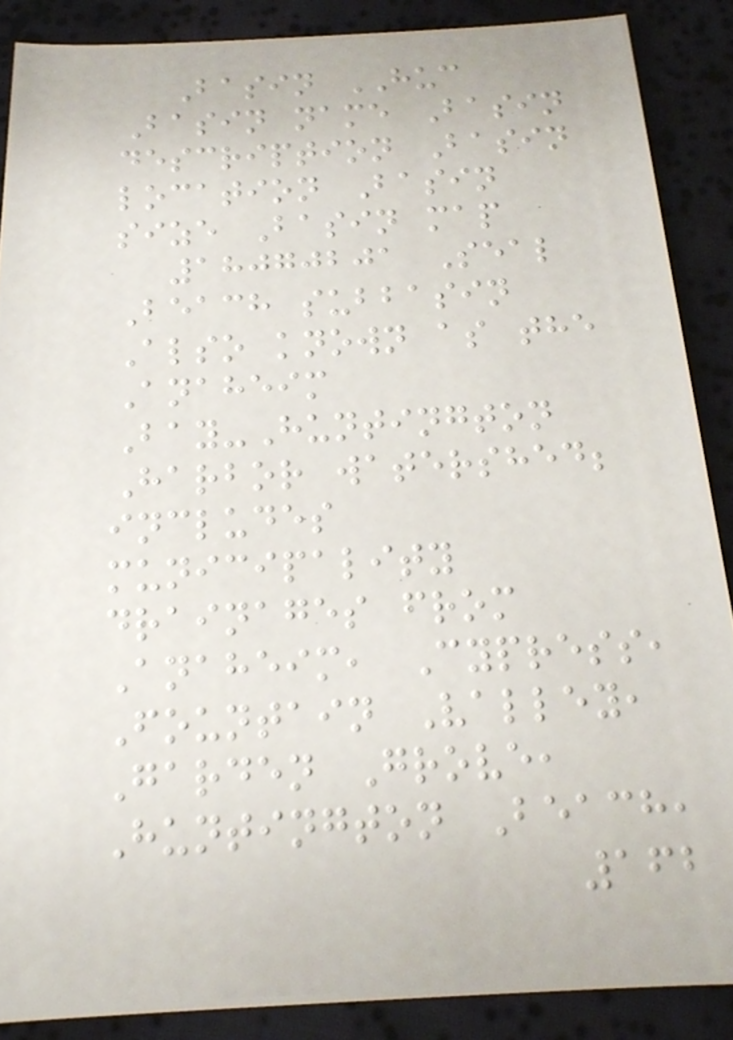Basin HUC
Basin name Basin
description Basin
location Basin
size Basin map
18070201 Seal
Beach subbasin
Also known as the
Anaheim
Bay-Huntington
Harbor watershed;
includes
municipality
drainages from
Anaheim, Cypress,
Fountain Valley,
Garden Grove,
Huntington Beach,
162
